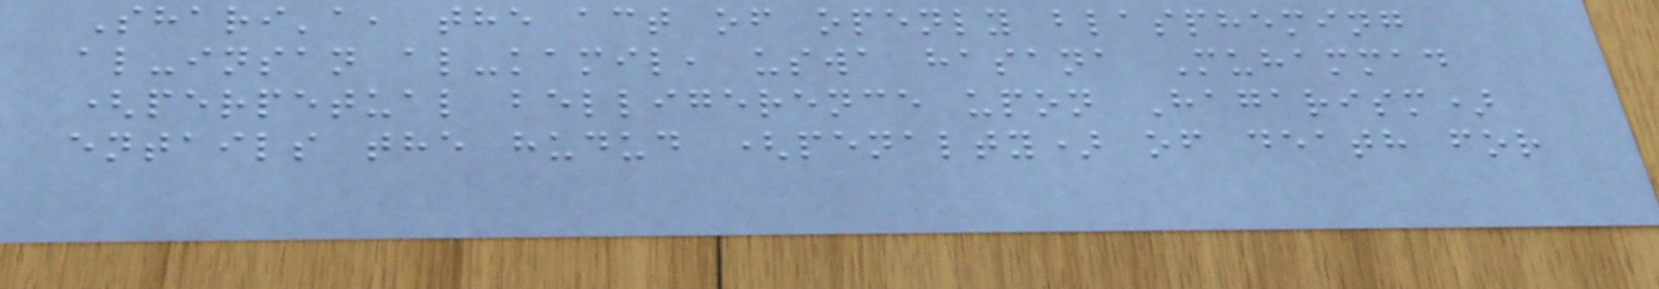Shari'a, the act of openly blaspheming
al-insan al-kamil, uswa hasana Muhammad
(perpetual belligerence upon Hagarism)
entails the hudud (penalty) of death for
